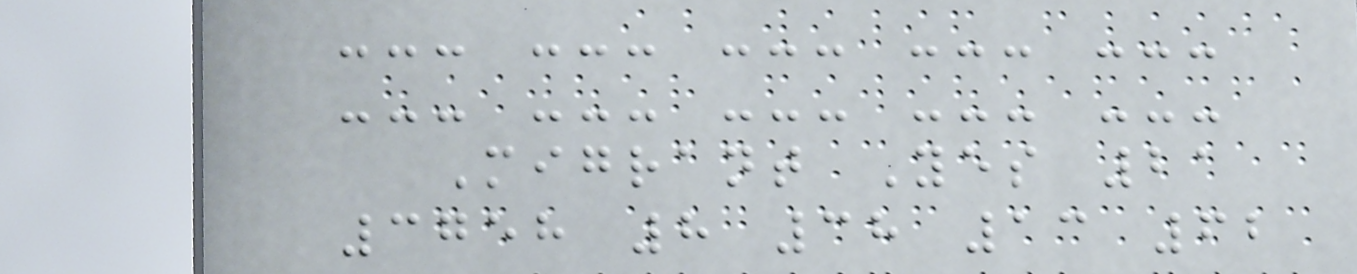--- --- --- --- ---
--- --- --- --- ---
Migrant Yes 21
3758 8 38 13 62
